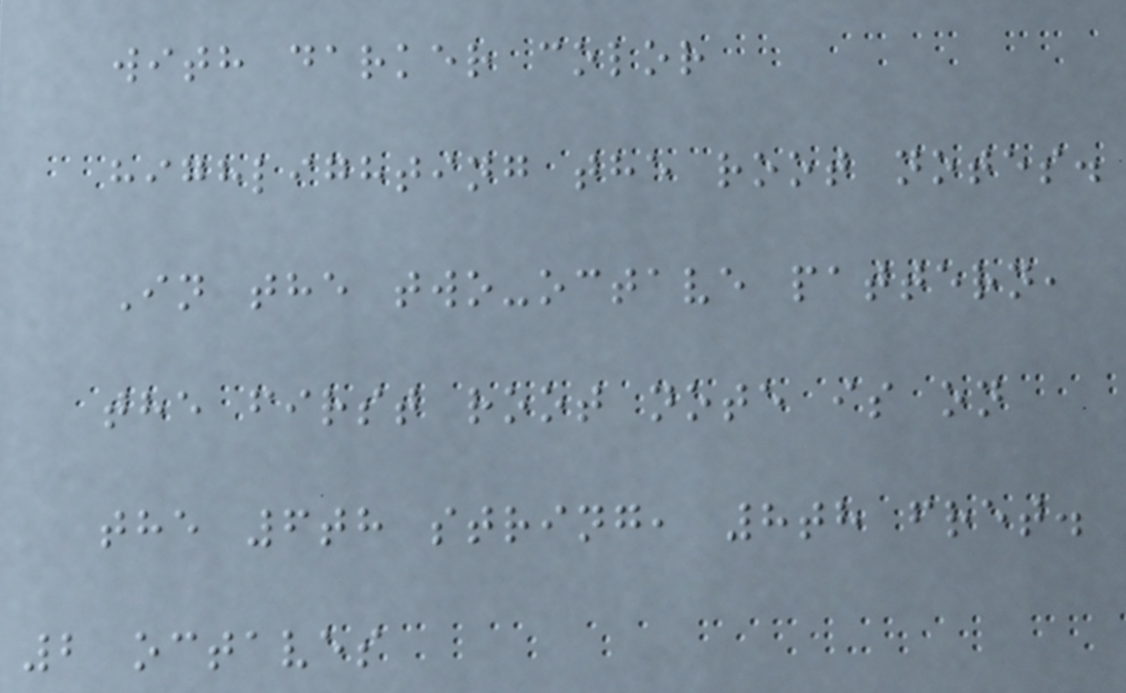with darker color
highlighting the root notes.
In the two-octave pattern,
the first root note is on
the 6th string, 8th fret.
2 octaves
